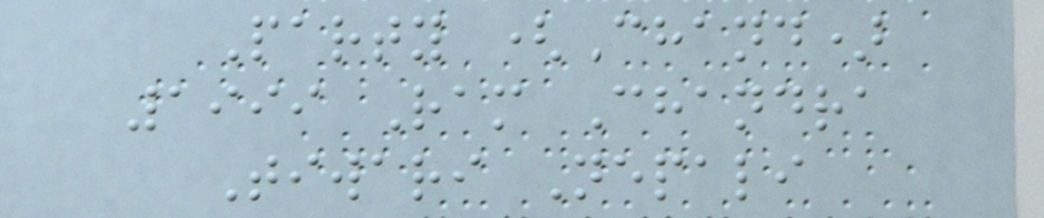Party (Chand)
1999 Ram Chandra
Tiwari Nepali
